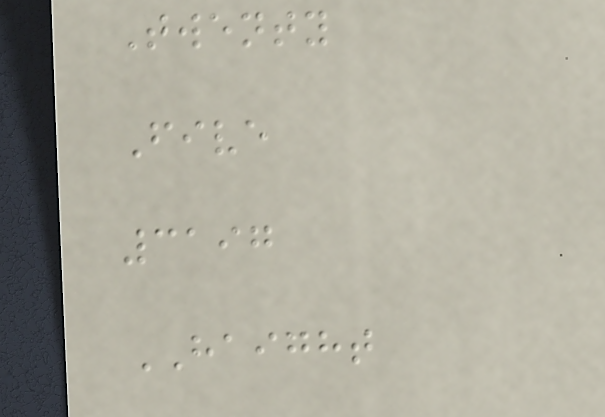Twenty
Five
3197
HAIGHT
